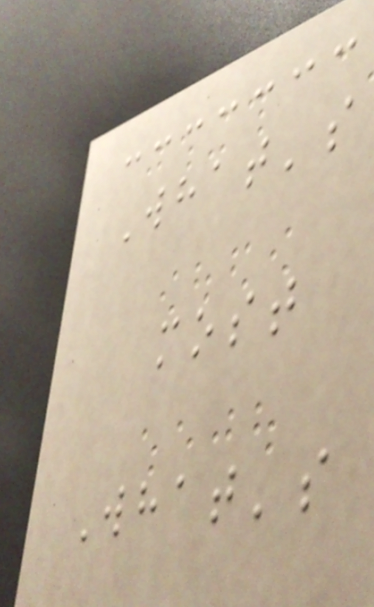What's
most
What's
